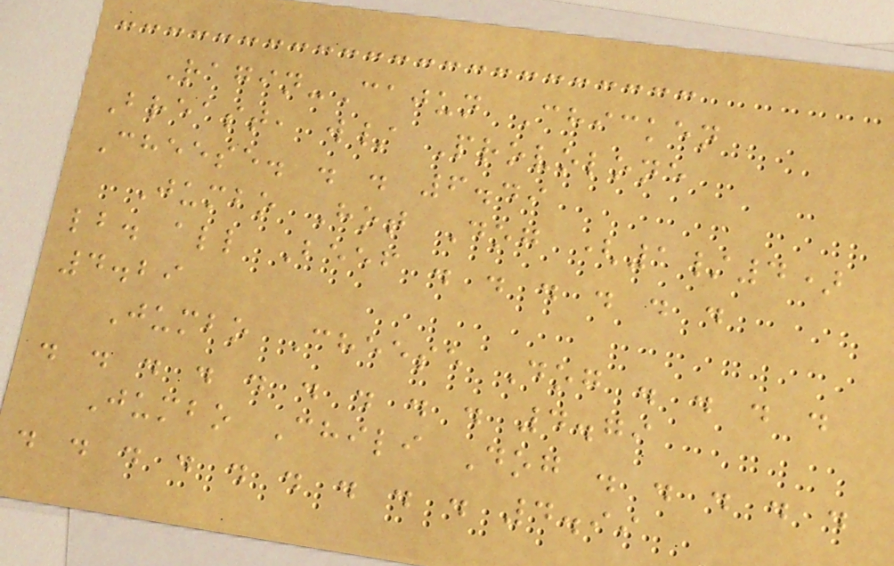Ragin-Cajun Chicken
Breast, w/ Provolone
Cheese. . . 6.49
Jumbo Hot Dog (1/4)
lb. all Beef . . . . . .
4.29
Jumbo Cheese Dog . . . .
. . . . . . . . . 4.79
Jumbo Chili Dog . . . . .
. . . . . . . . . 4.99
